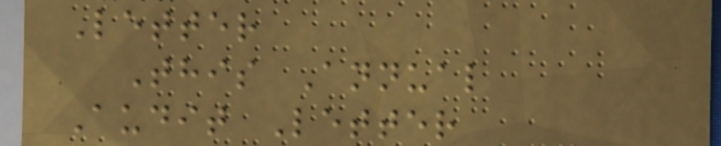Letter
This Annual
Audit Letter
